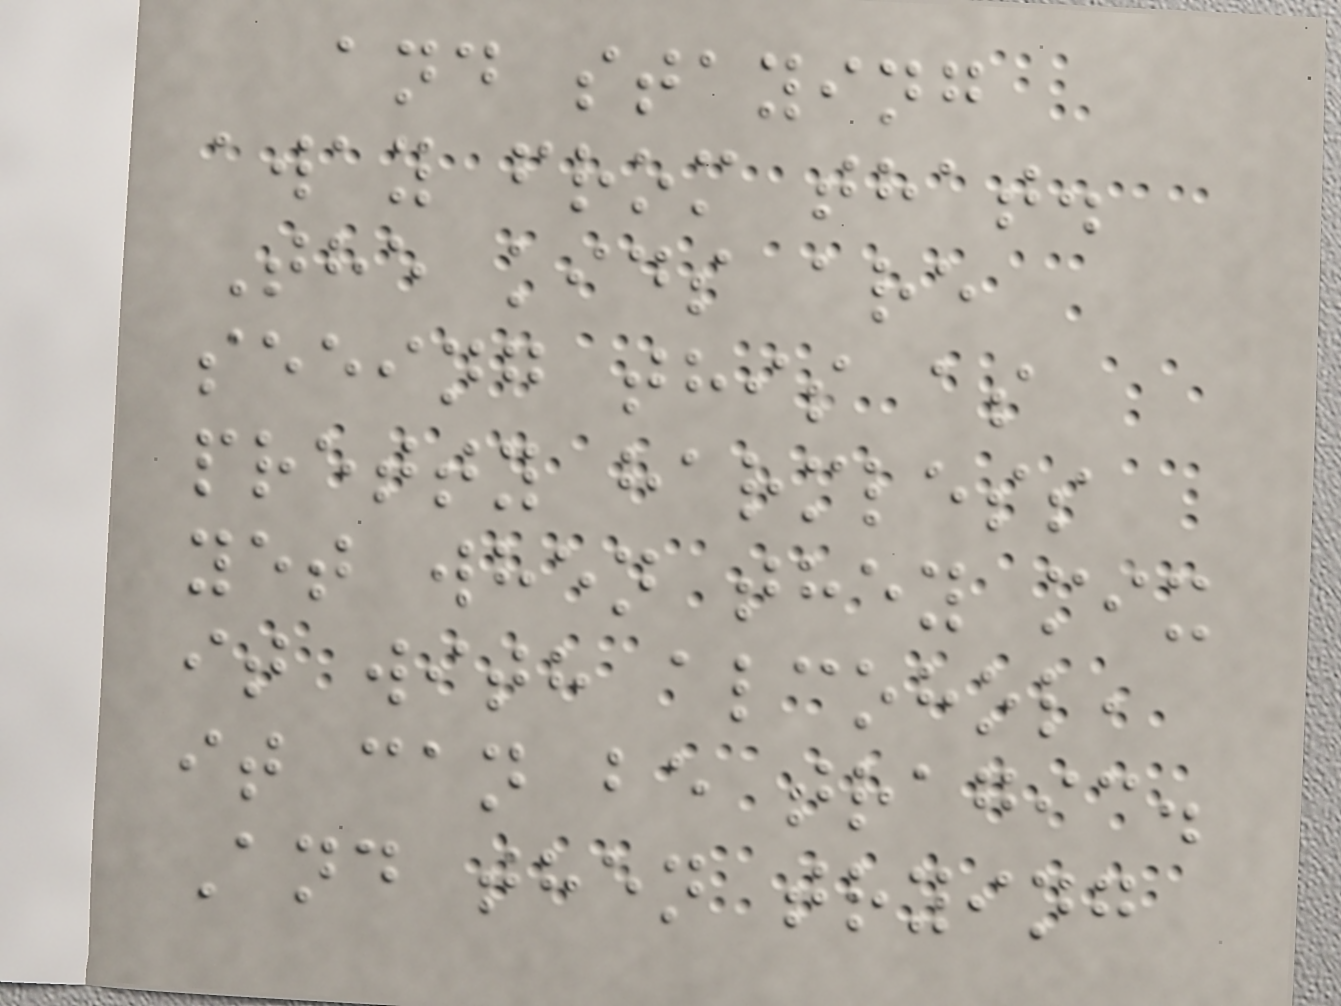and staying
away from that.
The kids are
seeing this as
pretty harmless
yet when they mix
it with alcohol,
it can be tragic.
And then trying
